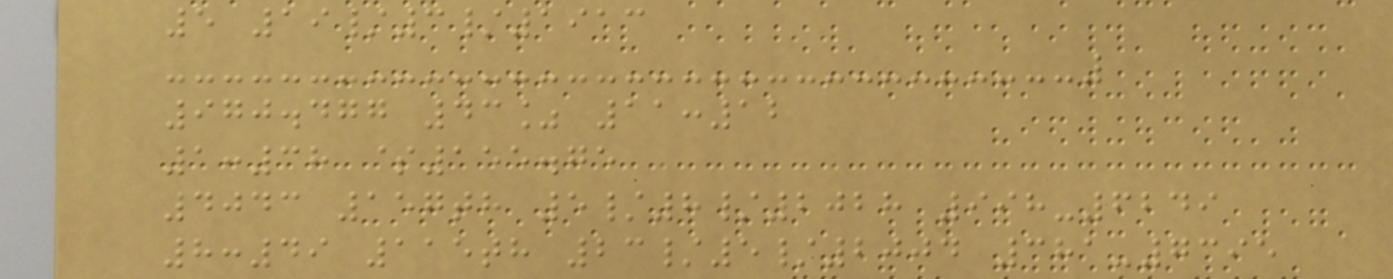5 19/3/1913
970.477 43% 11:12
1:38 $155.75
4043 157th 5/8/2028 998-6249
8:49 115th 23/5/2004 381-7395
